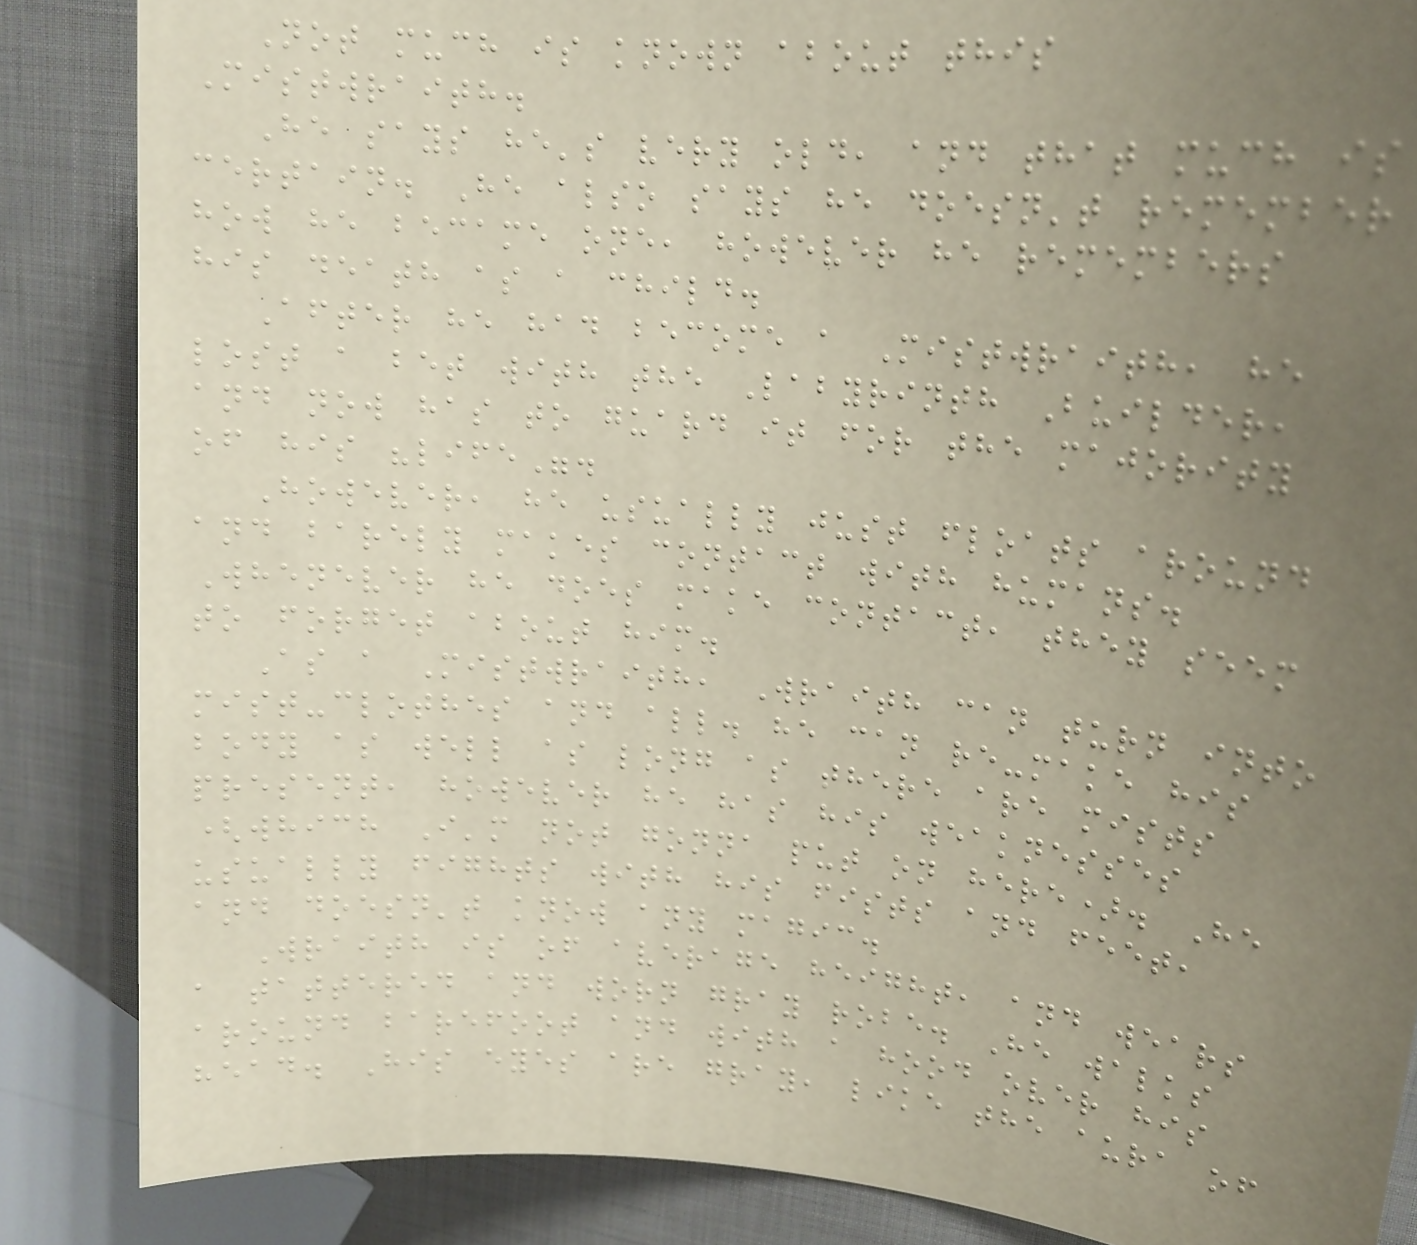Not much is known about this
Mistwraith.
He says he's very old, and that much is
certain. He also says he doesn't remember
how he became one, however he remembers
his death as a child.
After he had become a Mistwraith, he
lost a bet with the Labyrinth Builder,
and now has to guard it for the majority
of his "life".
However, he usually just floats around
and barely makes contact with humans.
Whenever he does make contact, they seem
to forget about him.
As a Mistwraith, Wraith can turn into
mist-clothes and all. he can re-make his
body as well as long as there are mists
present, however he has his weaknesses
(which I'm not gonna put on here). He
usually fights with his fists and feet,
and doesn't know any magic.
Wraith is of average height, and wears
a tattered and worn gray robe. He walks
around barefoot and with a hood over his
head. His eyes are gray, like the aura of
